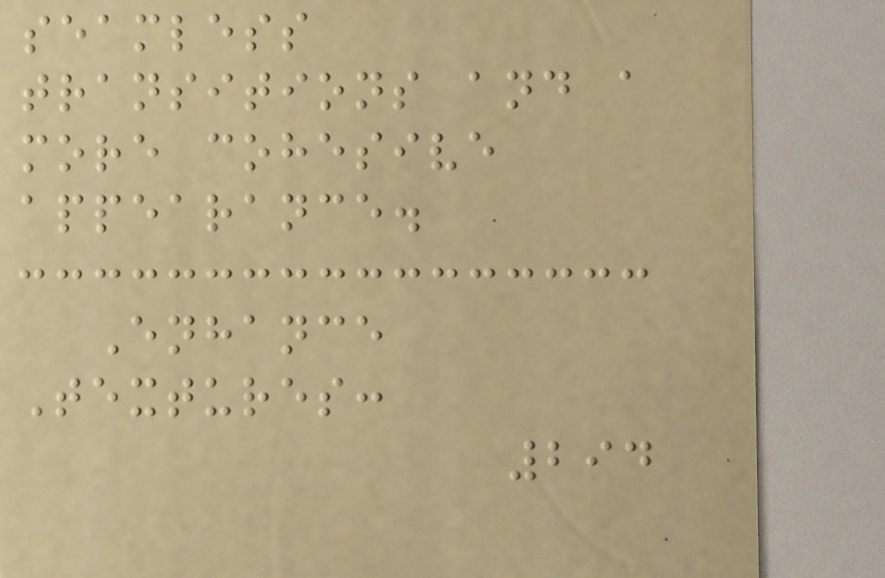seamless
transitions and a
more cohesive
appearance.
Enhance
Textures:
294
